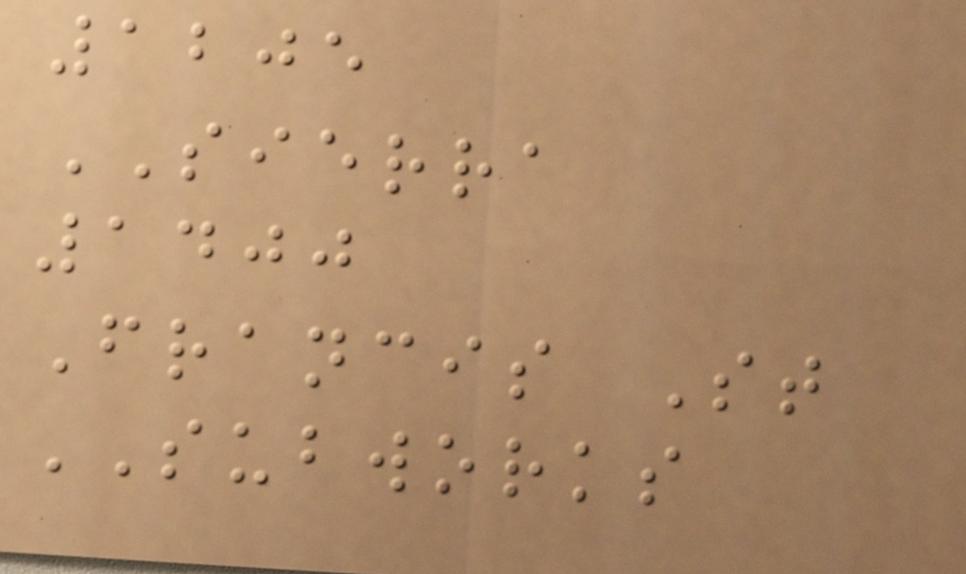1205
SIERRA
1400
Francis St
SUBWORKS
